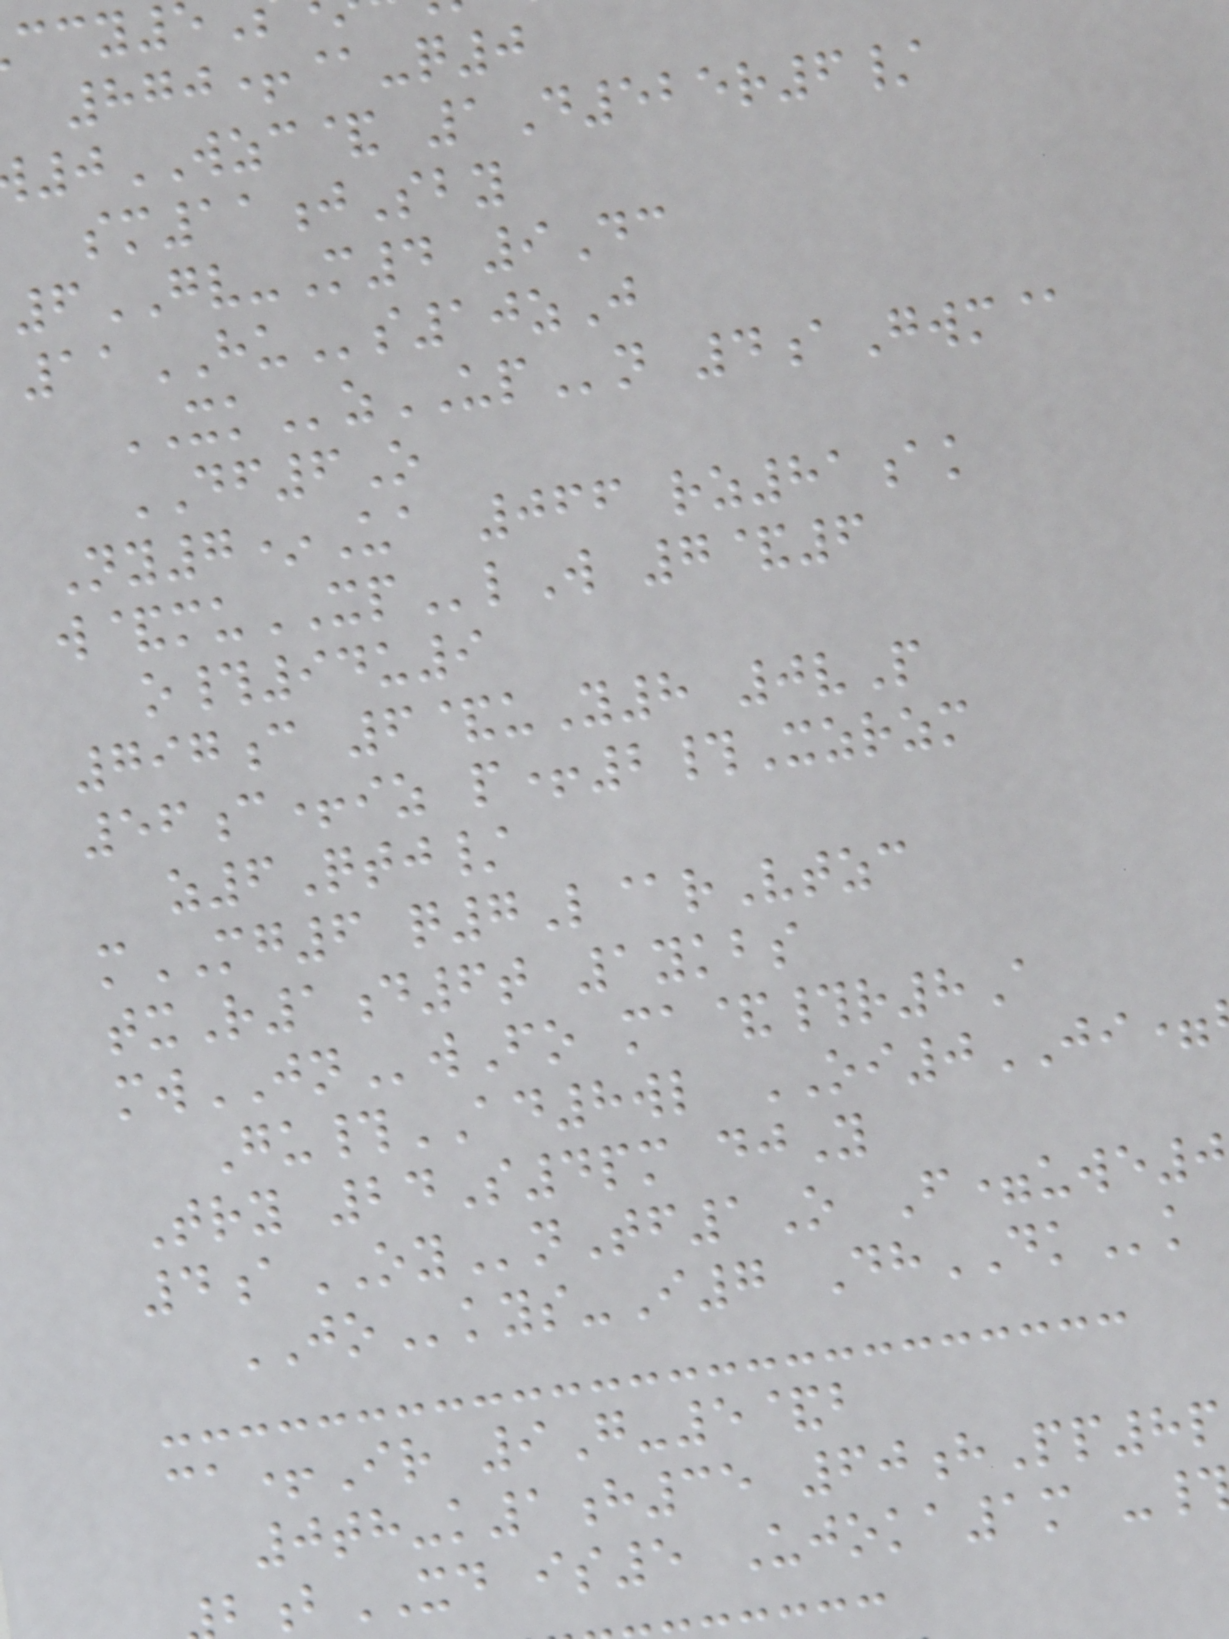870+@-q0
0WZC& 1D525r6/
sm11jSby
6GV-M4 9Dc
11HUs10zJ
XKzUPn 4aGwm@
DF6O
Ny7*Ua 066 rz81ak
w&muXPlW 7&6
o#94u9
797c 6&uY8 0vP
56c+iz p+2#Xzrzm
z6Qtj/
mMG6 q7L@rVtzc
txR1d6t 1ykbs
mwJNwFo ma&#r8A
Gu#AD8wl OI0JI=
Try 24S4pm djY
4aOYnTf1O F=uwe0
JOkys-I7 DhDKk
ca+Ir 9G-5&b
0th-k1h35 60hPp8p
bXD is5 Ujoka1m -
